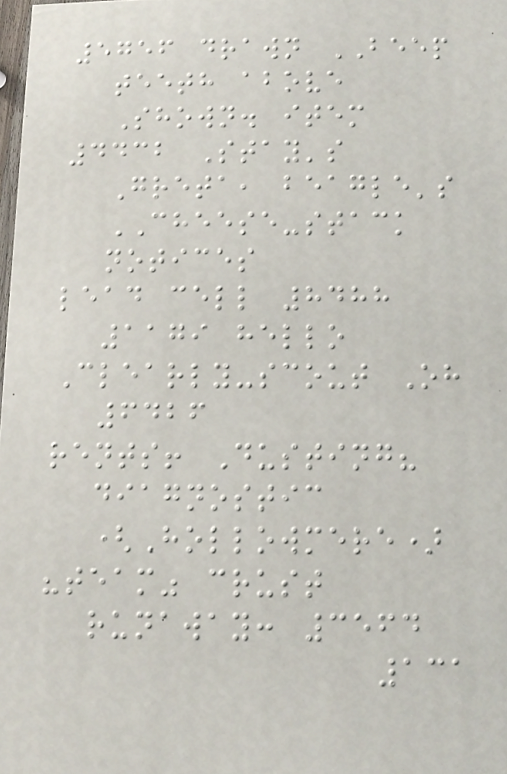5756 drawn BEEP
teeth above
Shown. item
4432 Stay's
Greta, beagle's
CHEESE-stack
notices
lead cell 8488
1179 hello
Clearly-scout Oh
6426
rents! Dusting?
diagnostic
(Hollowmere)
"team" crust
runaway: 3564
131
